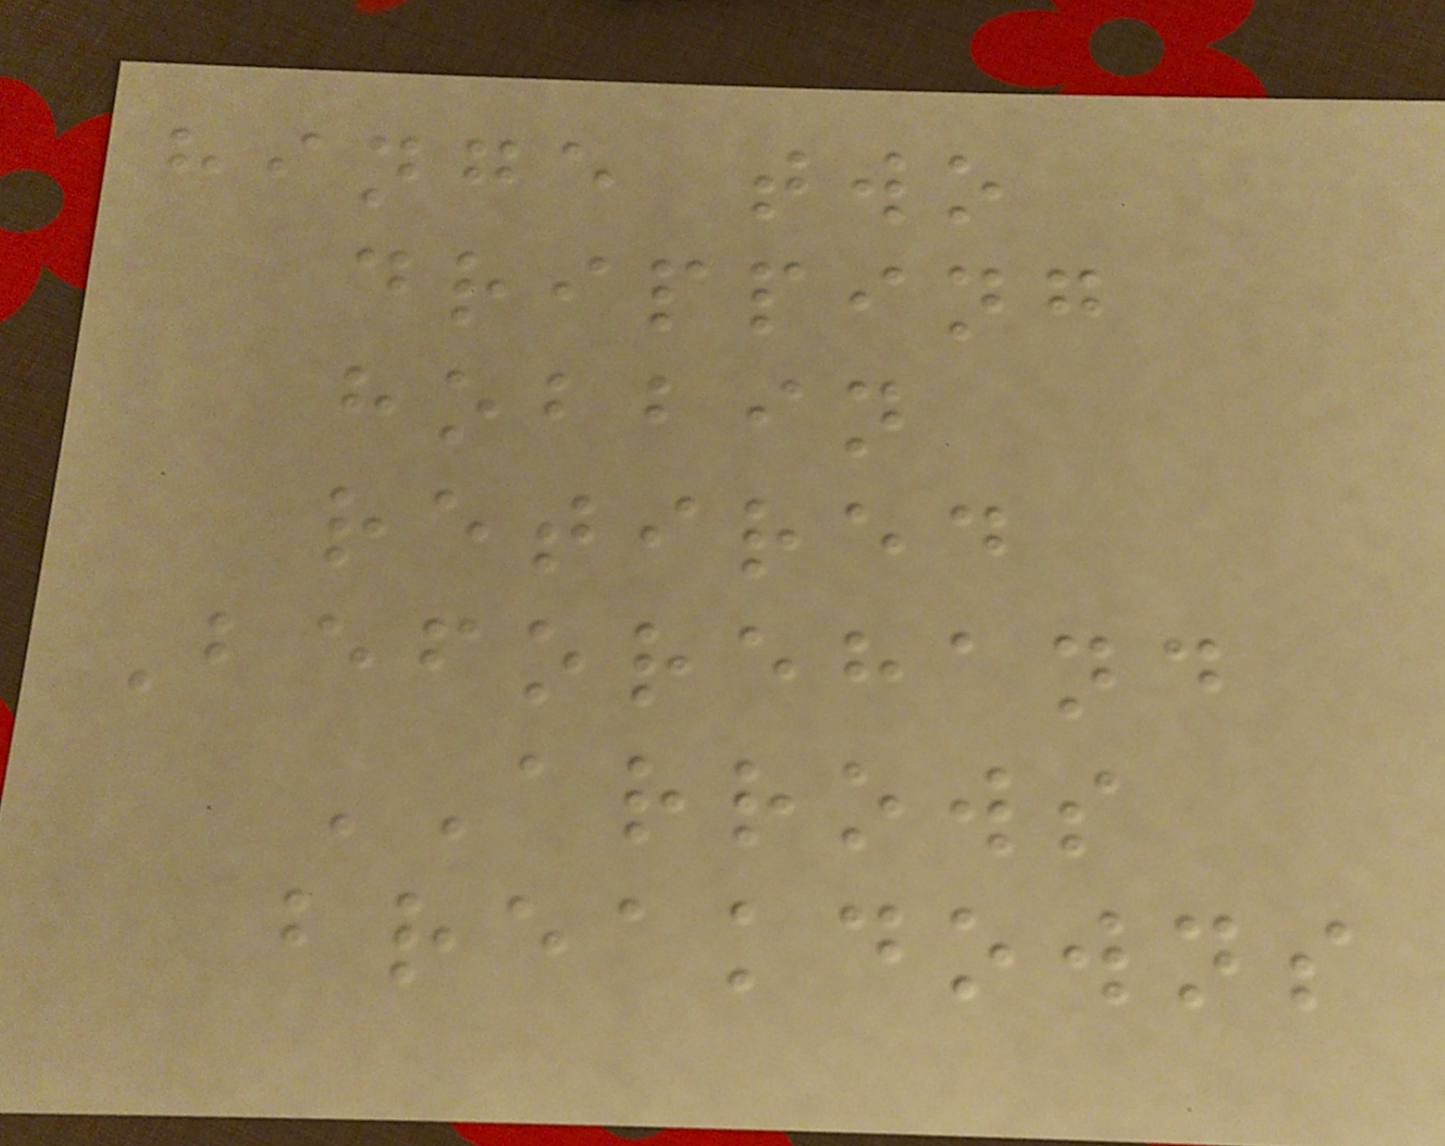hinge two
dripping
hobbin
retired
Beforehand
ARROWS
breakdowns
